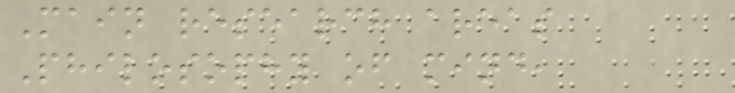Main research areas
Philosophy of mind,
